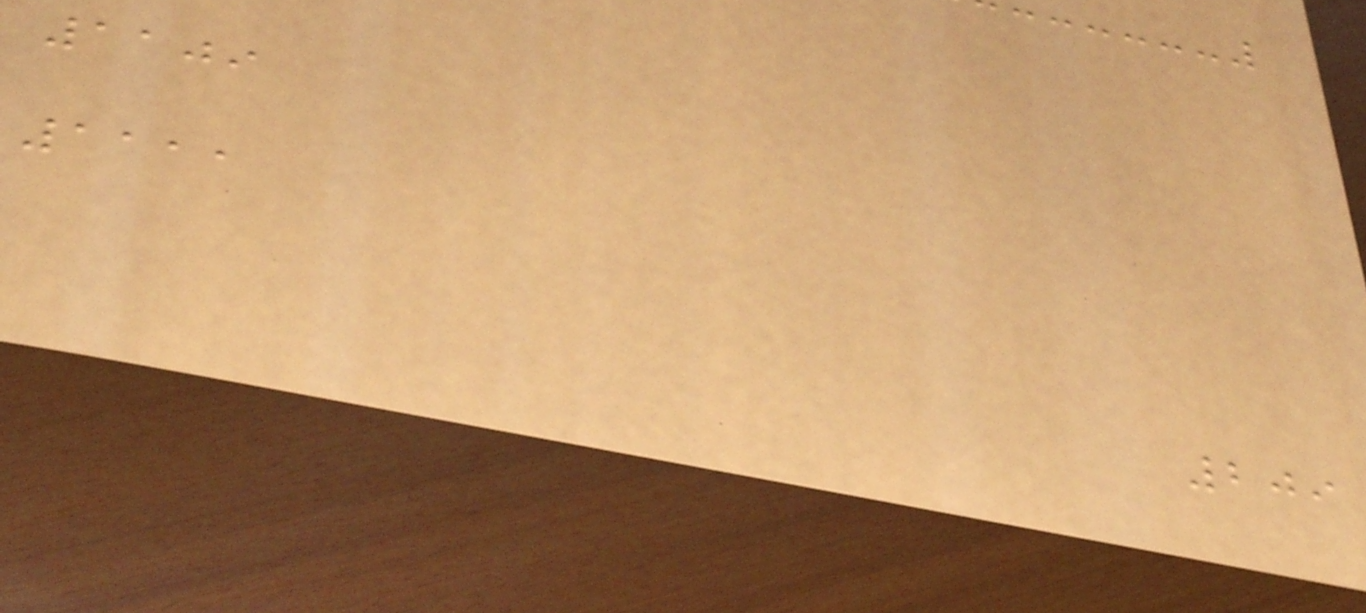1109
1111
209
